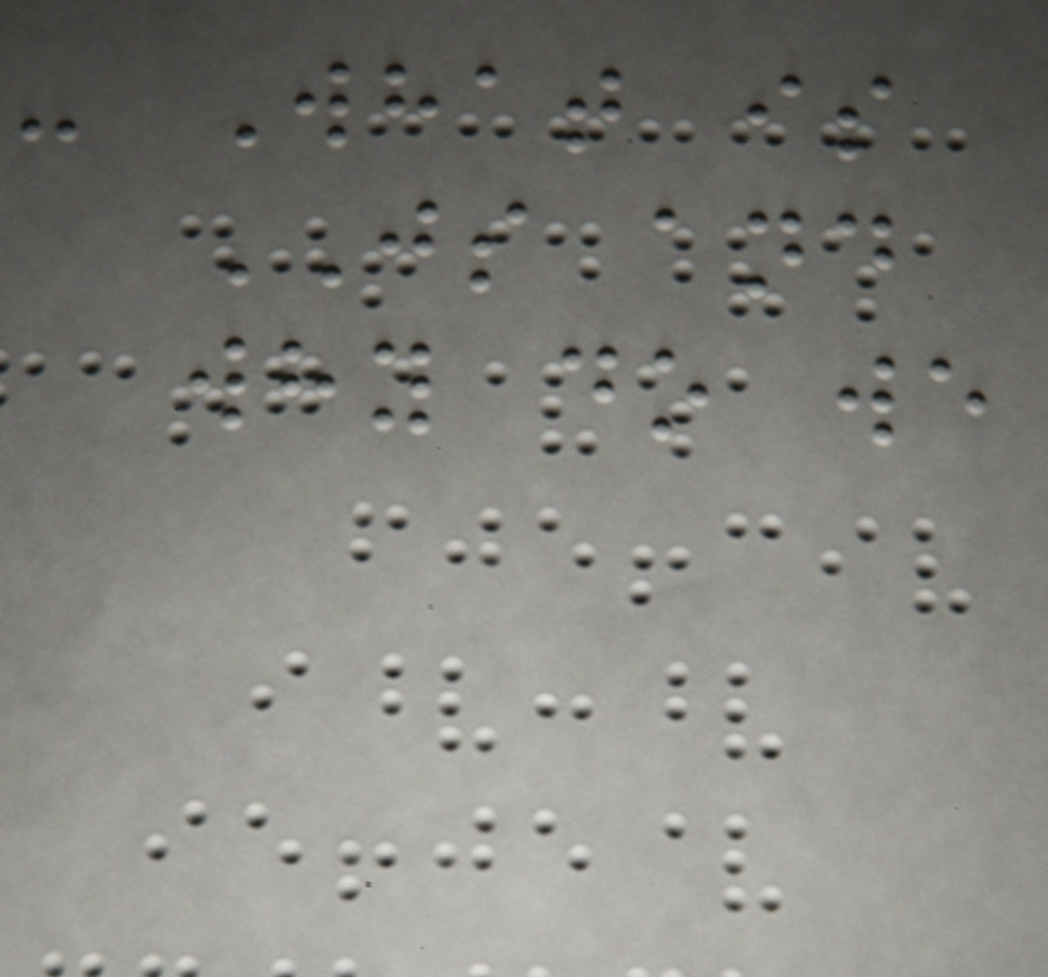- What is
JS and
why do we
